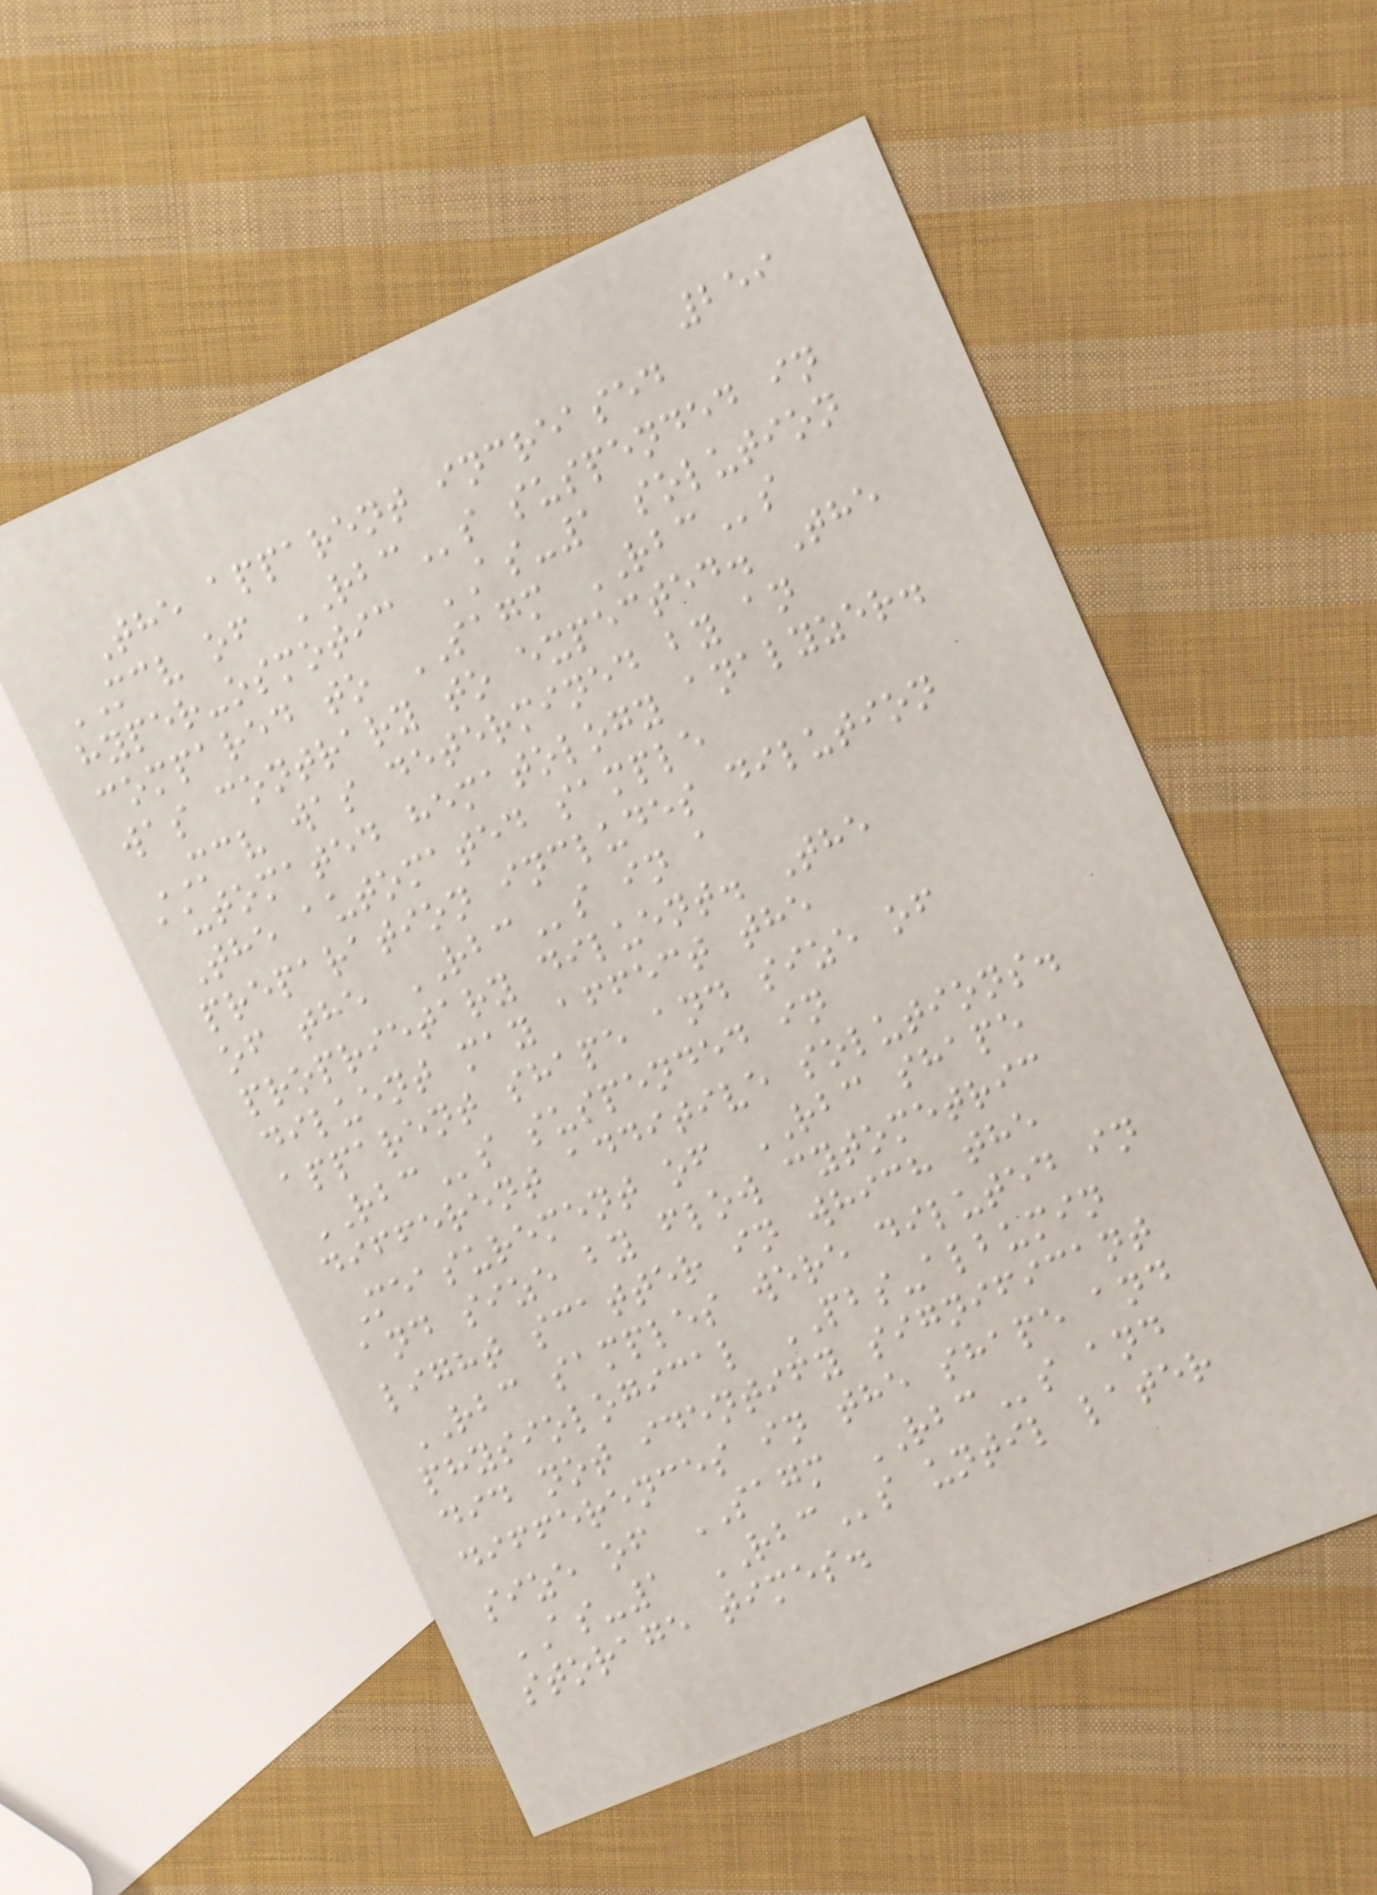259
The apparent increased
MCV of RBCs suspended in
hyper-osmotic AS-1 solution
compared to SAGM RBCs
was contrary to expected. The
MCV was determined by an
automated hematology analyzer.
The automated sample
preparation includes dilution
of the RBCs in a
proprietary diluent. The
diluent may affect the
apparent shape and size of
RBCs suspended in
different additive solutions.
Measurement of RBC shape
and size by flow cytometric
light scatter in which the
RBC samples were diluted in
physiological PBS-albumin
did not identify significant
differences in the shape and
size of SAGM RBCs and
AS-1 RBCs until later
storage times.
